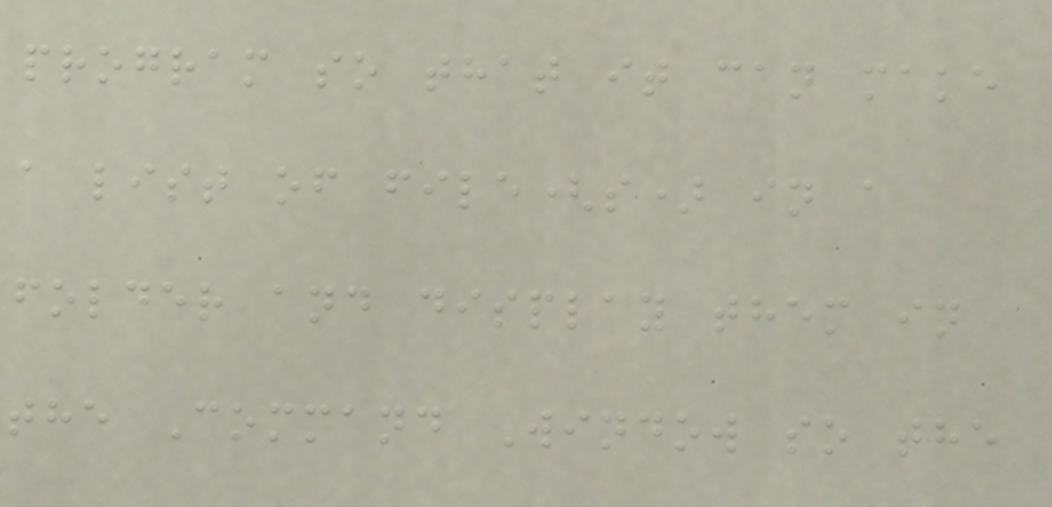program so that it can make
a list of file(s) in a
folder and display them in
the Command Window so the
